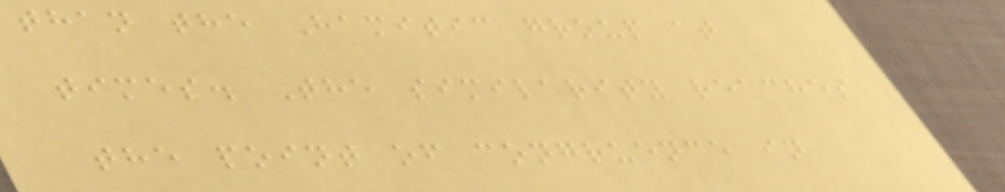than the Hamitic group at
times. The similarity reaches
the point of congruence in
